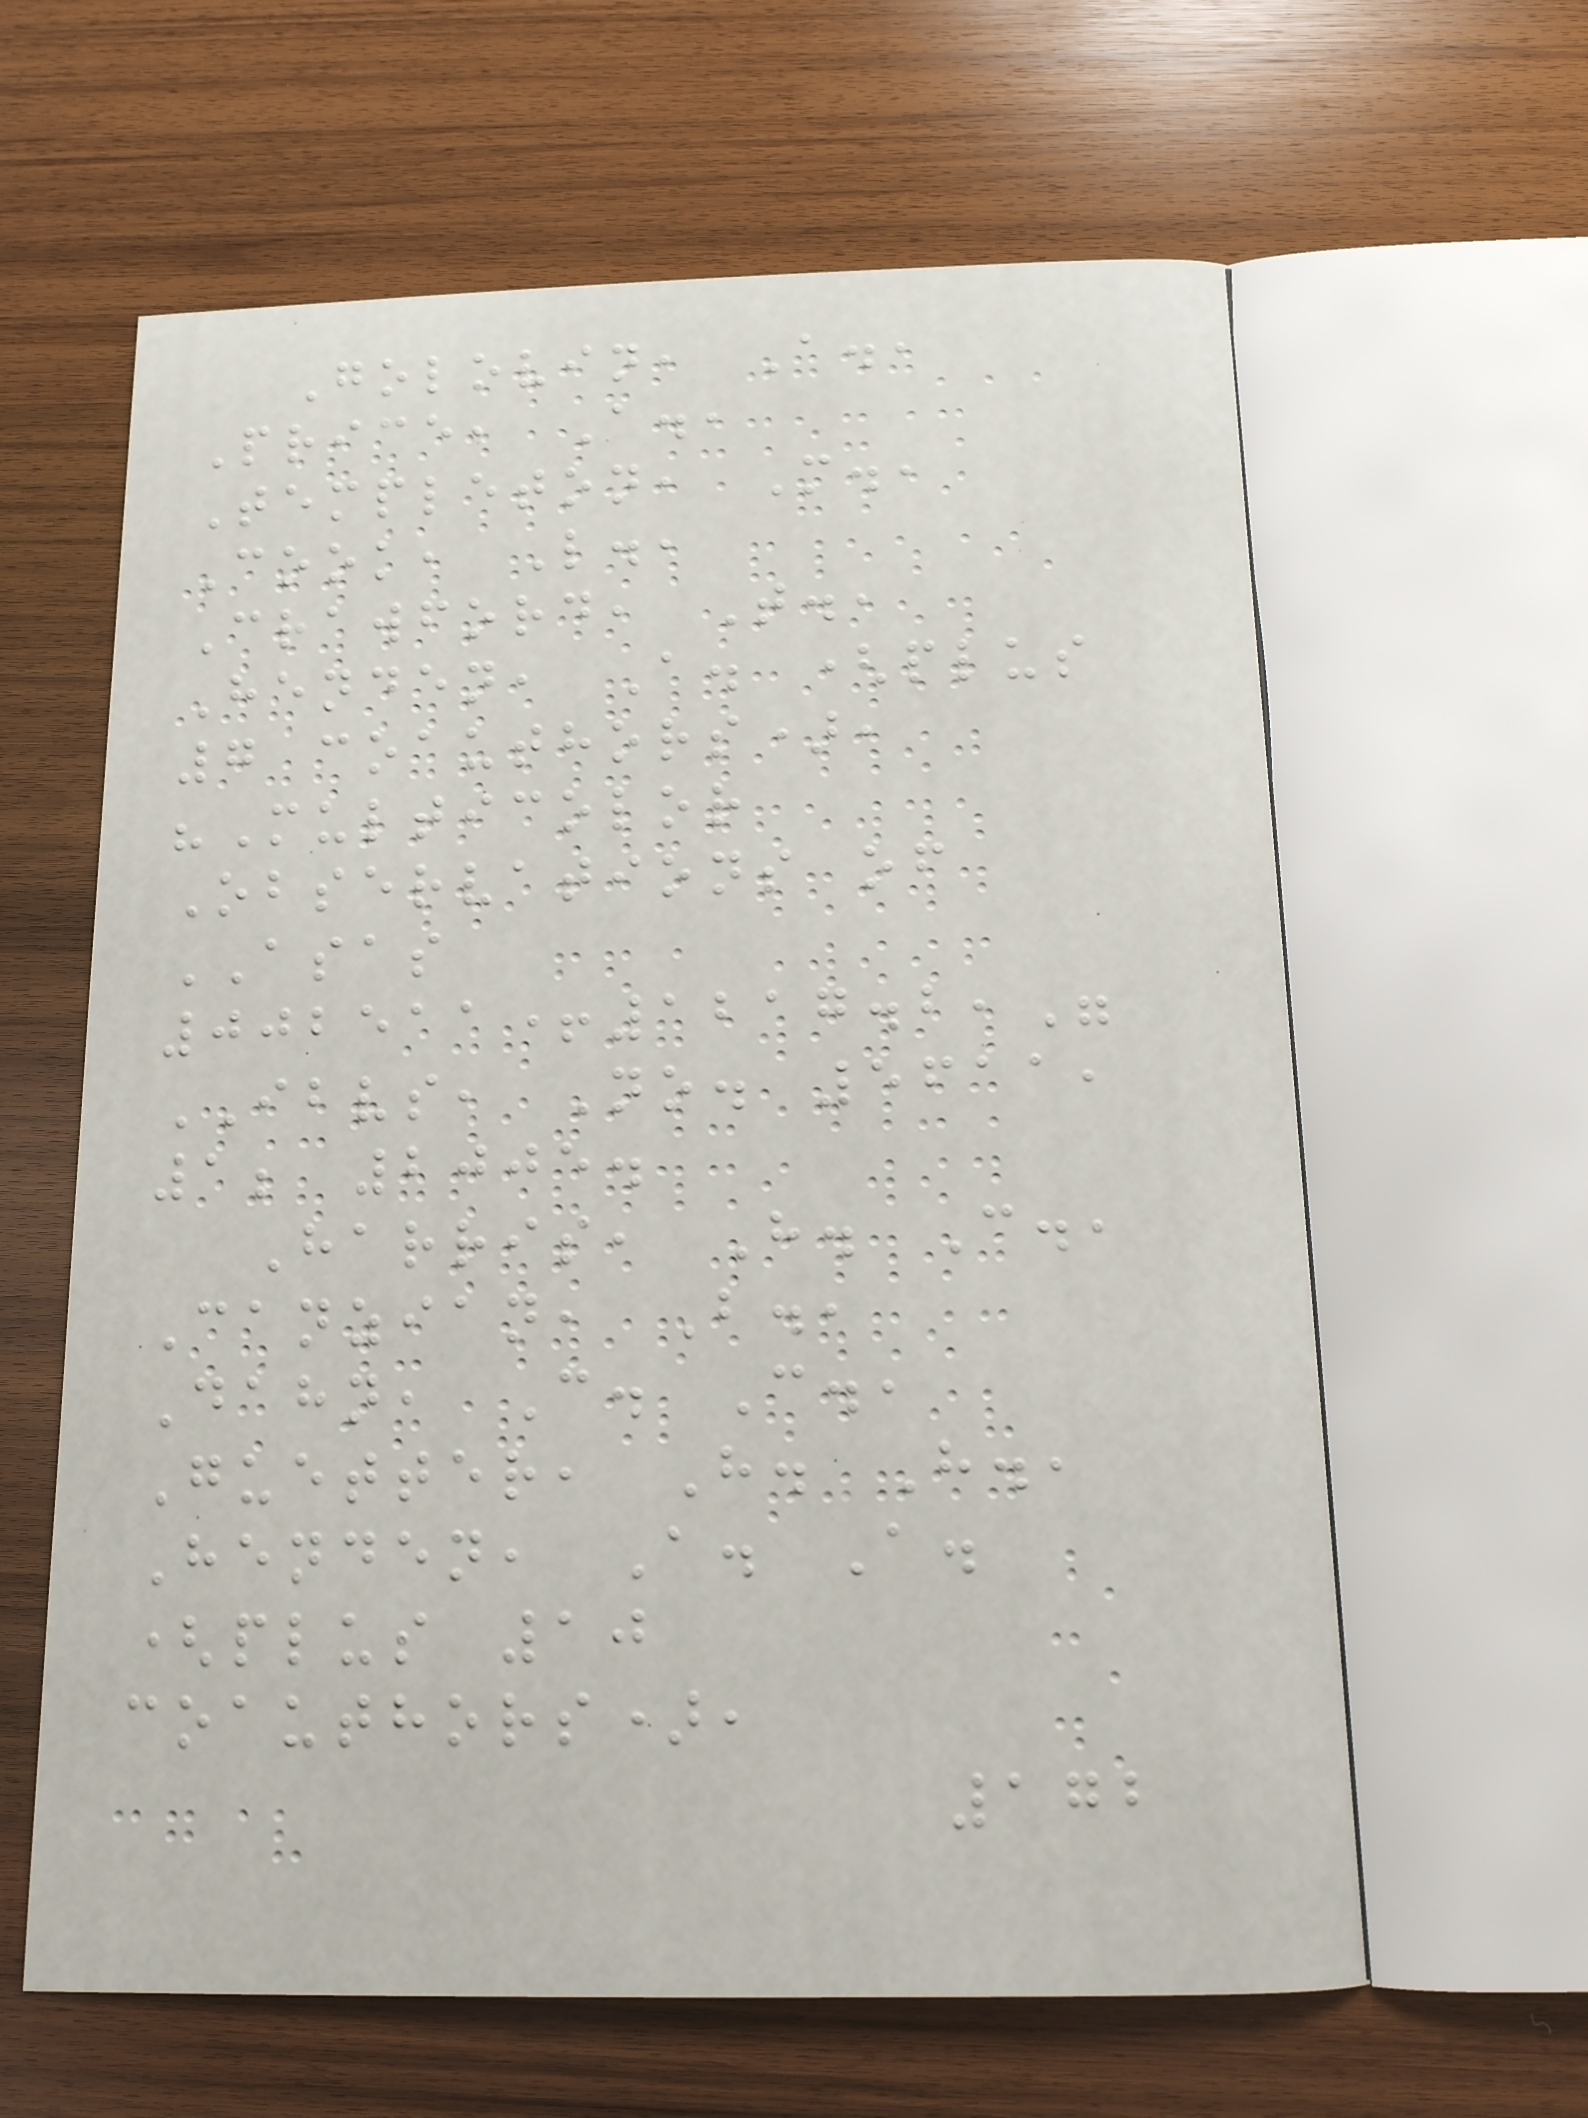Golovin, A.,
Price, A.,
Templeton, M.,
Cook, L.,
Crawford, T.,
Henden, A. (plus
7 coauthors),
"Multicolor
Observations of
ASAS
002511+1217.2,"
IBVS, No. 5611,
1; 2005.
Harris, H. C.,
Canzian, B.,
Dahn, C. C.,
Guetter, H. H.,
Henden, A. A.
(plus 10
coauthors),
172
